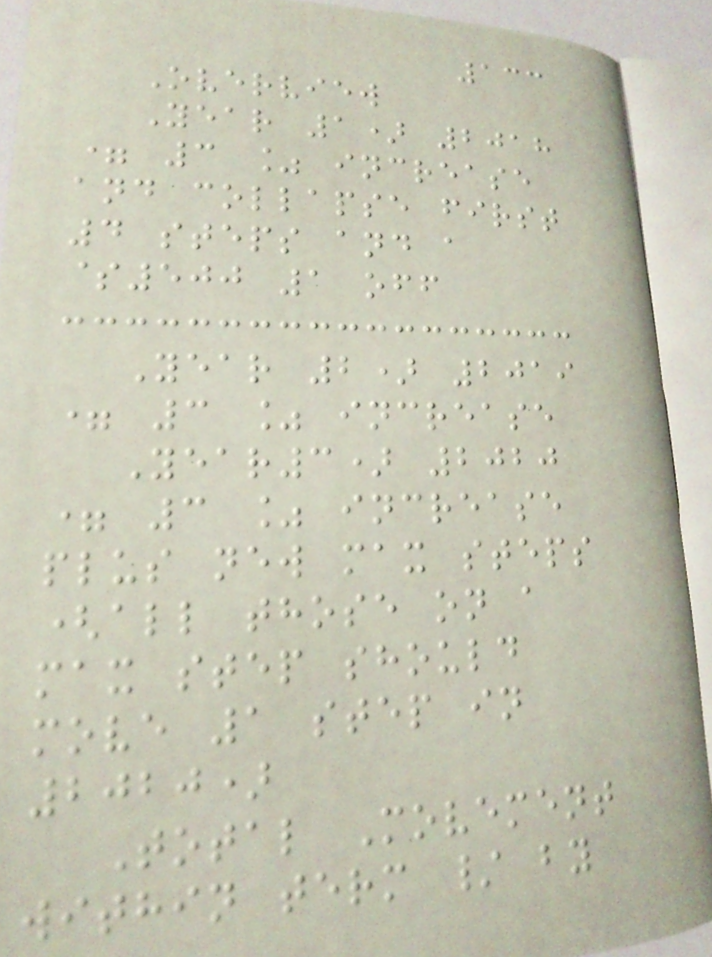133
Overview
Year 1) 2018
= 3 % increase
and collapse first
4 steps and a
$500 1 off
Year 2) 2019
= 3 % increase
Year3) 2020
= 3 % increase
plus new max steps
(all those on a
max step should
move 1 step in
2020)
Total Movement
within term / by
